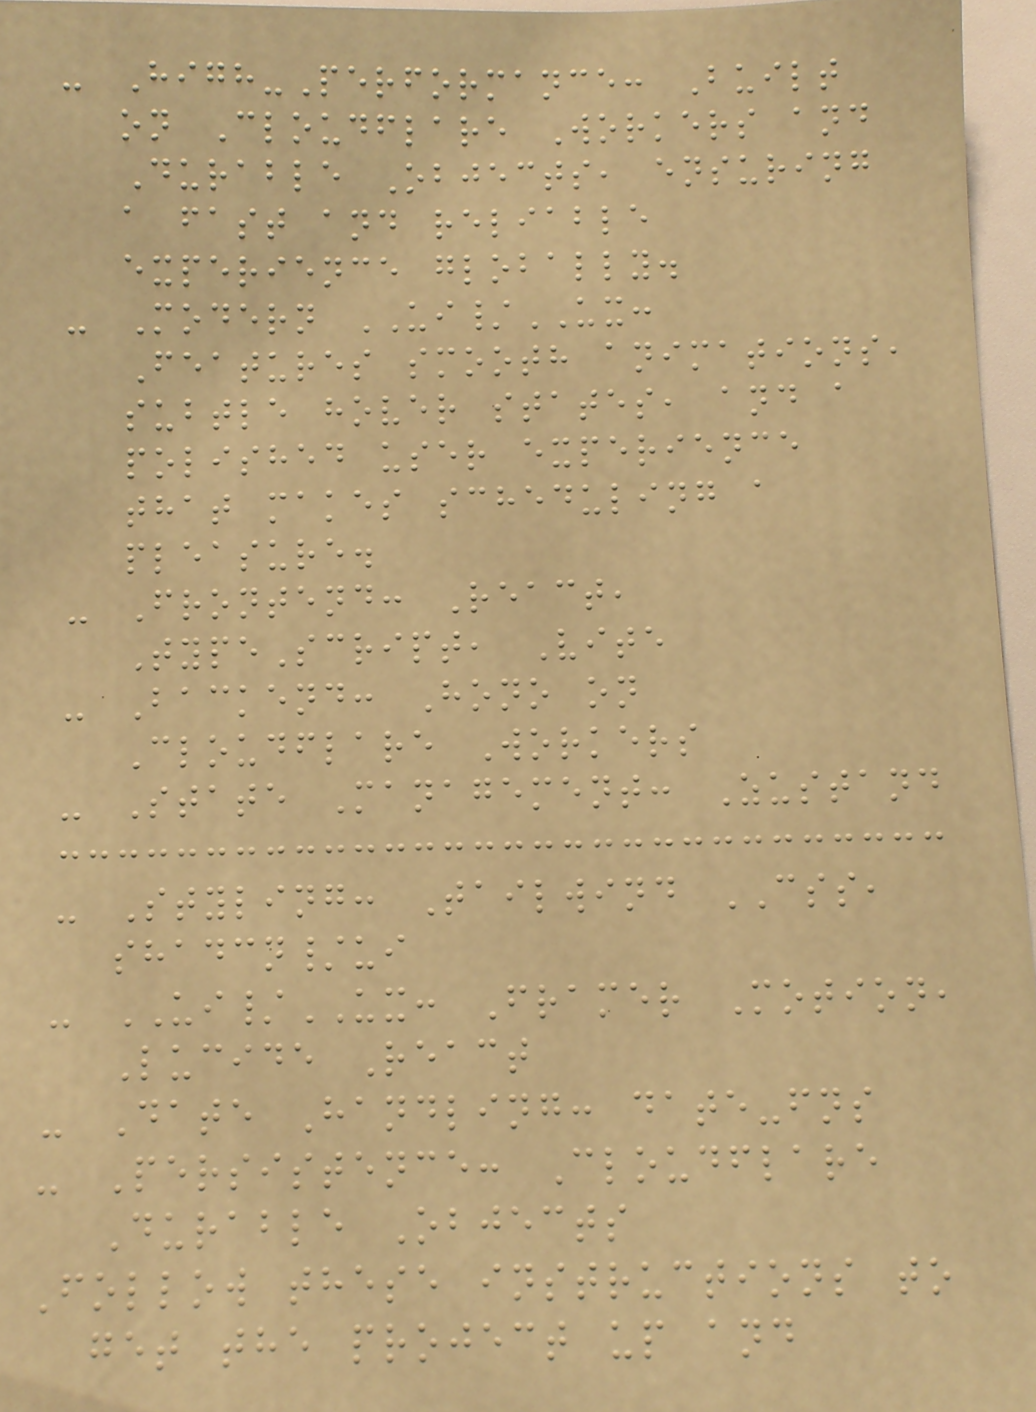- High-Performance: Built
on Cloudflare Workers and
Durable Objects, ensuring
a fast and reliable
experience globally.
- Modern UI/UX:
Features smooth animations,
subtle hover states, and a
polished user experience
that makes scheduling a
pleasure.
- Frontend: React,
TypeScript, Vite
- Backend: Hono on
Cloudflare Workers
- State Management: Zustand
- Styling: Tailwind CSS,
shadcn/ui
- UI/UX: Framer Motion,
Lucide React
- Date Handling: date-fns
- Persistence: Cloudflare
Durable Objects
Follow these instructions to
get the project up and
